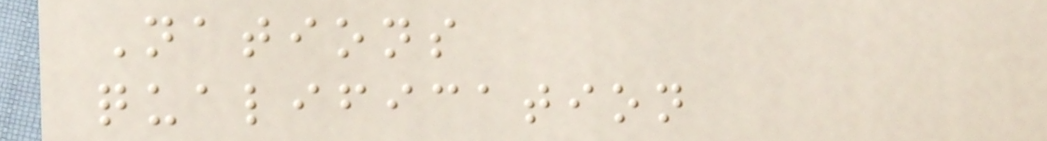Nations
qualification
